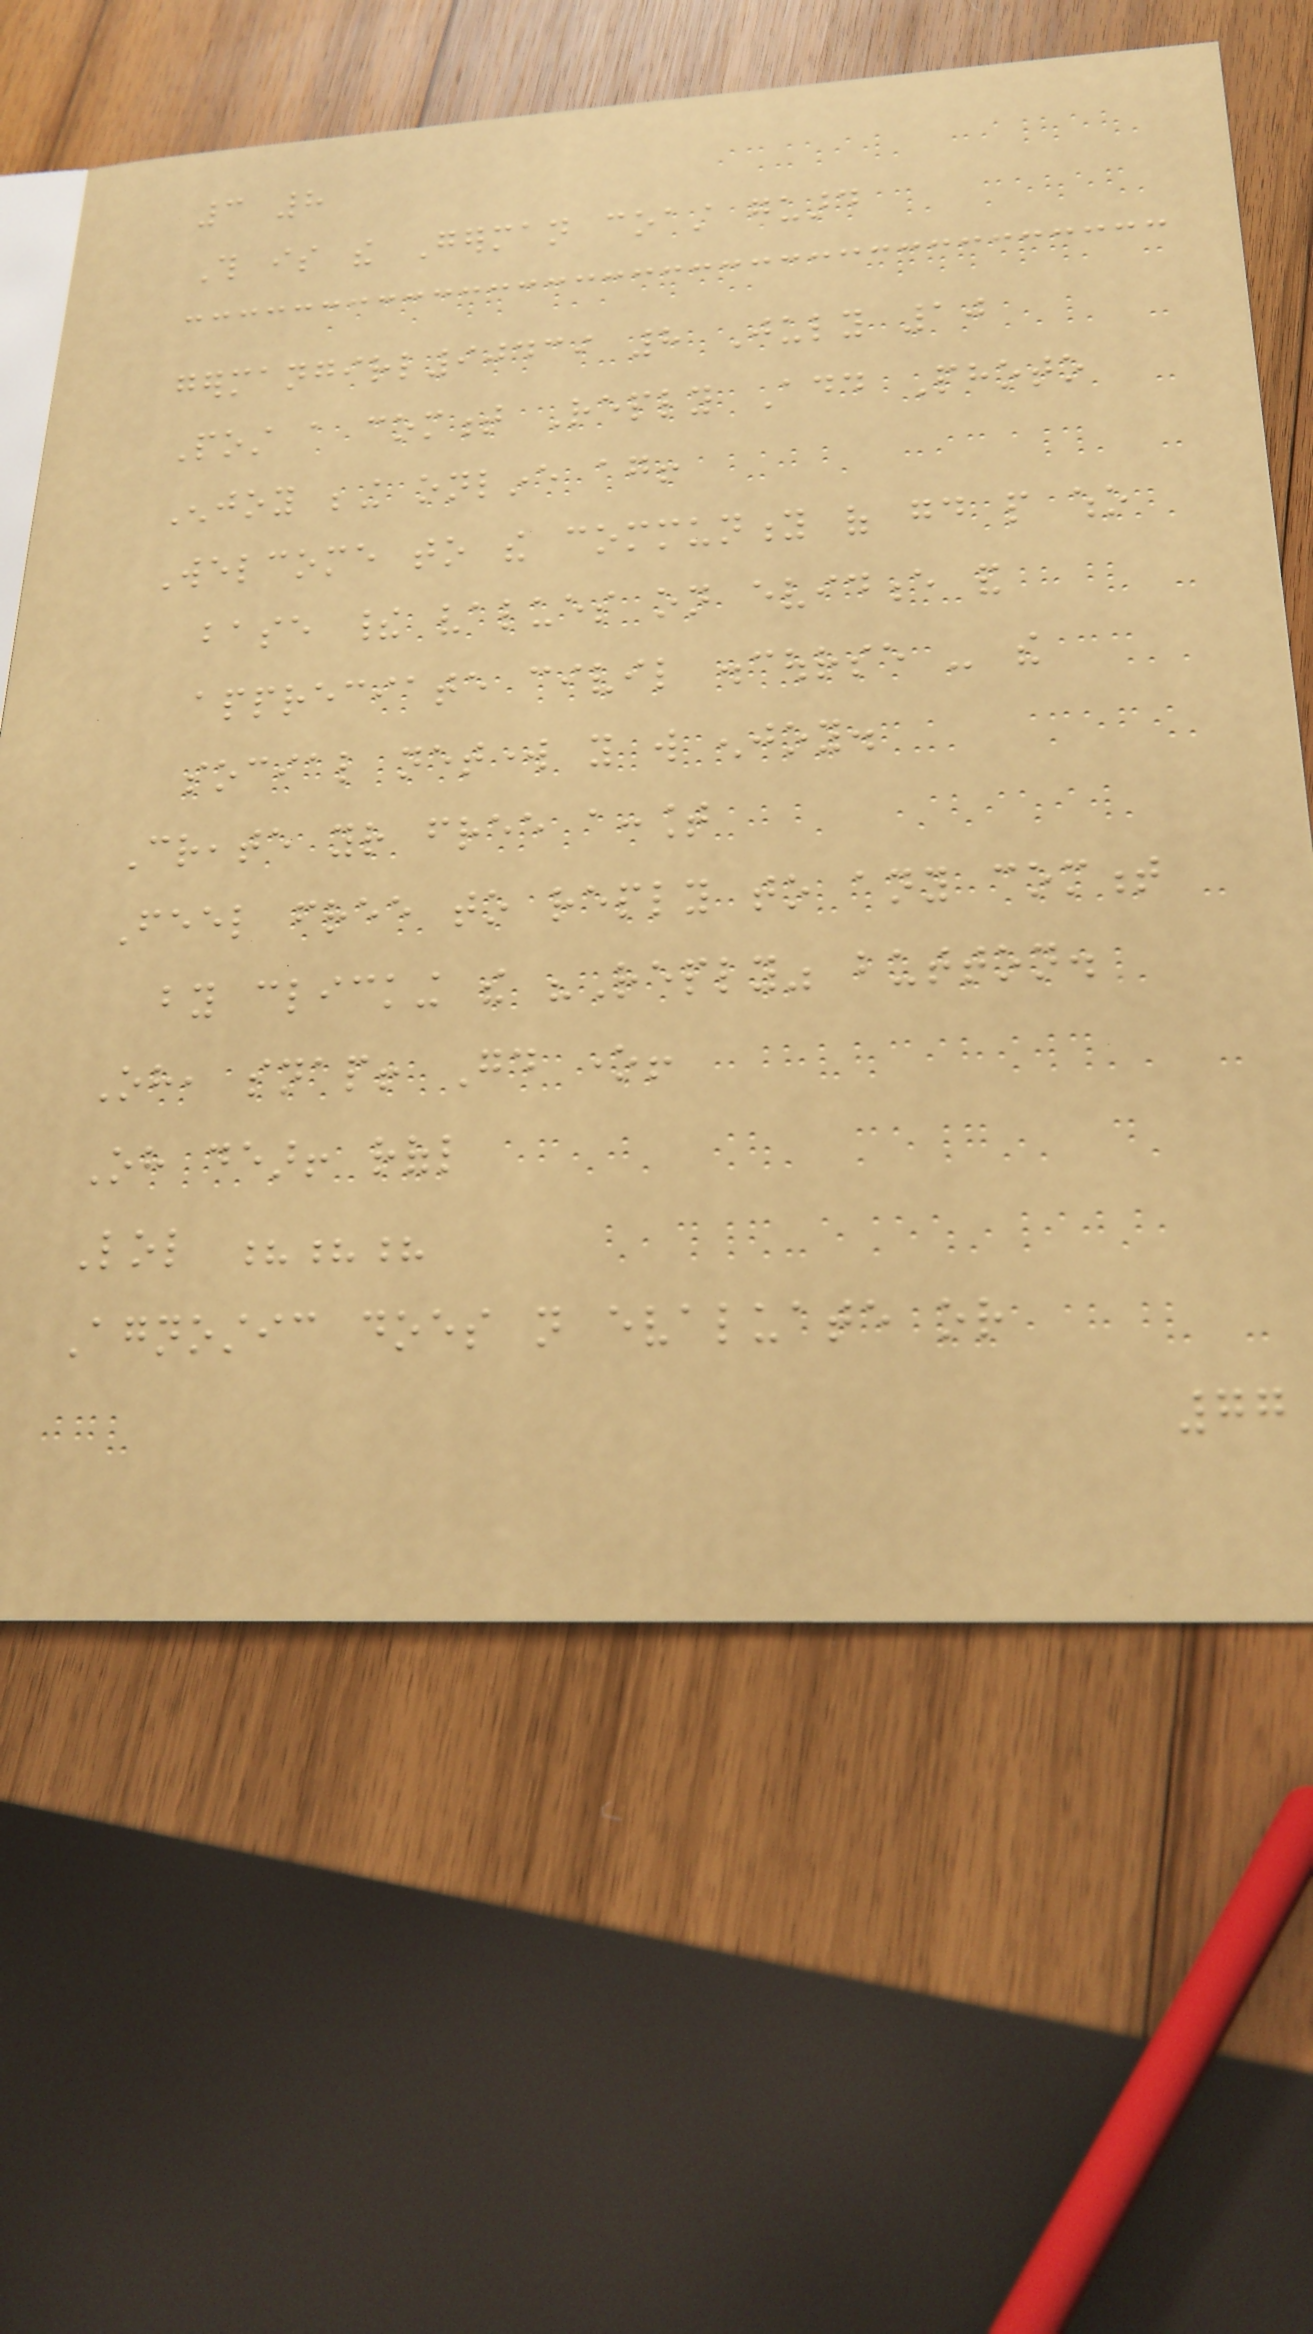3 8
This is the German coast guard
germangirl90439 8 July 10
Post a comment Reply Add Photo
Enjoy being online again!
Welcome to the community of good people who
base their values on evidence and
appreciate civil discourse - the
social network you will enjoy.
Create your free account
Feel free to reply to any comment
by clicking the "Reply" button.
Oh, snap! Good one!
Oh dear! rofl
Lol ???
Agnostic does not evaluate or
77
